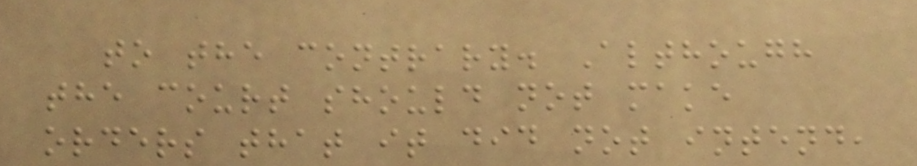to the contrary. Although
the court should not make
orders that it did not intend,
